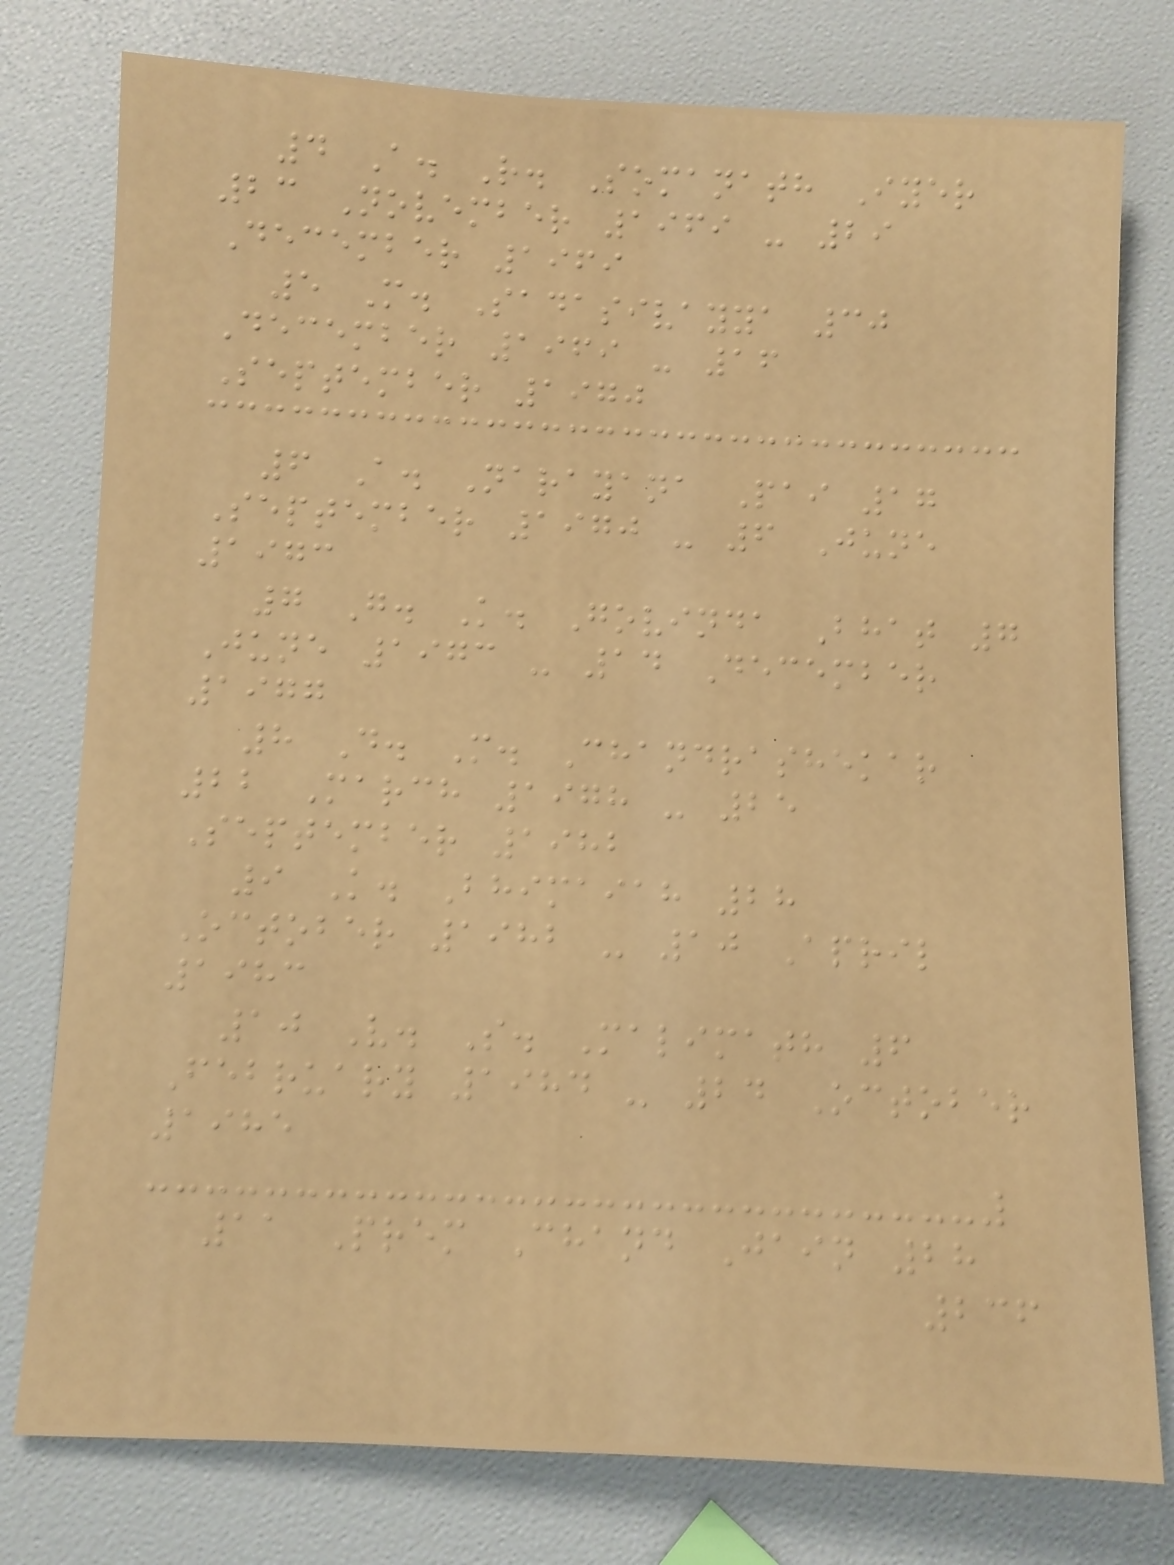4 A. R. Somanath Iyer
23 November 1969 - 29
December 1969
5 M. Sadasivayya 30
December 1969 - 16
September 1970
6 A. Narayana Pai 17
September 1970 - 6 June
1973
7 G. K. Govinda Bhat 7
June 1973 - 14 December
1977
8 D. M. Chandrashekar
22 March 1978 - 25
September 1982
9 K. Bhimaiah 28
October 1982 - 10 April
1983
10 V. S. Malimath 6
February 1984 - 24 October
1985
11 Prem Chand Jain 28
236
